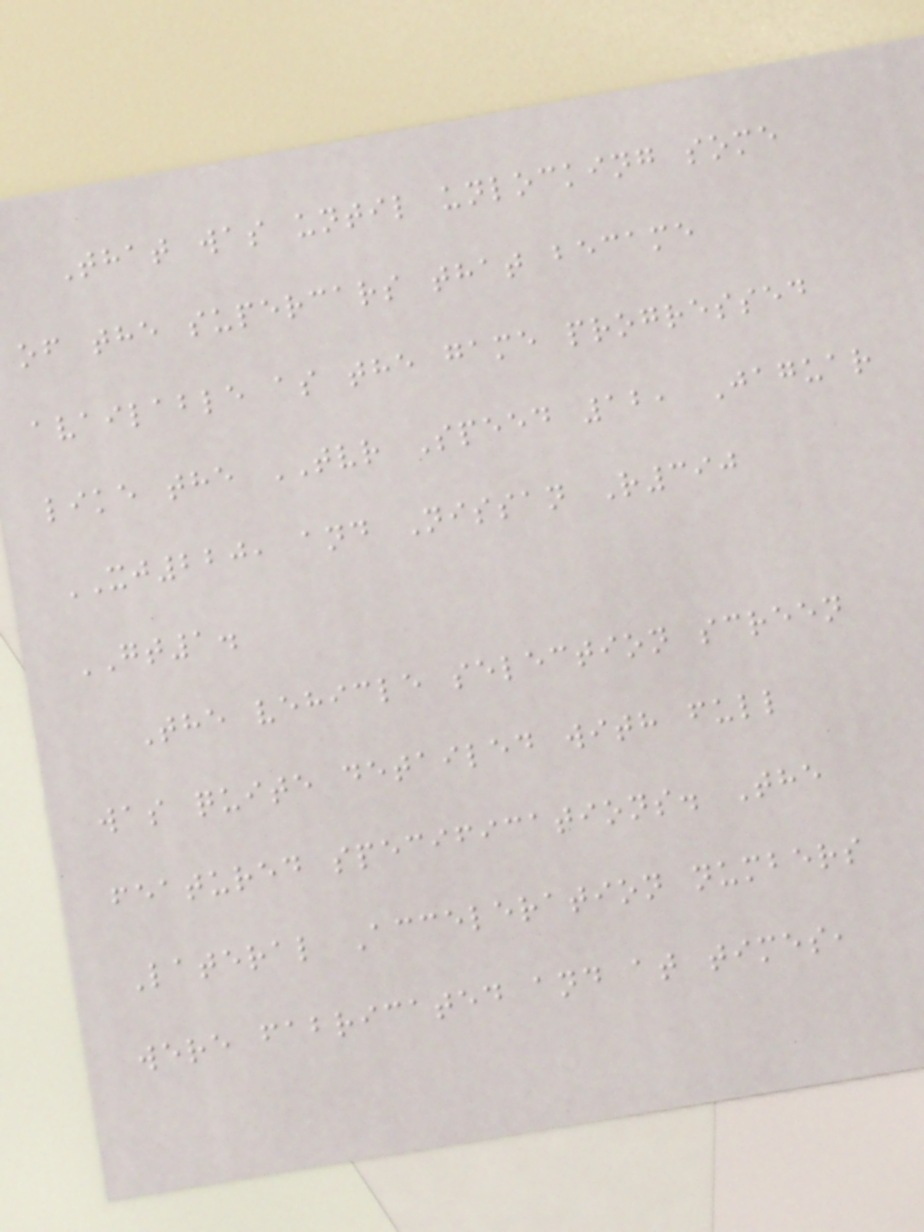That was until unlocking some
of the supercars that became
available as the game progressed
like the TVR Speed 12, Jaguar
XJ220, and Nissan R390
GT1.
The vehicle selection screen
was quite detailed with full
featured specifications. The
Lateral Acceleration numbers
were fabricated and at times,
